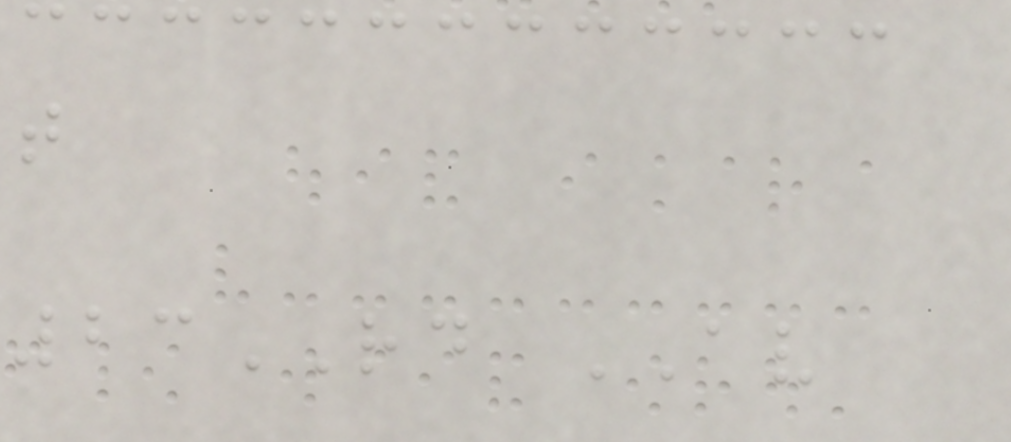t
23RD AV
